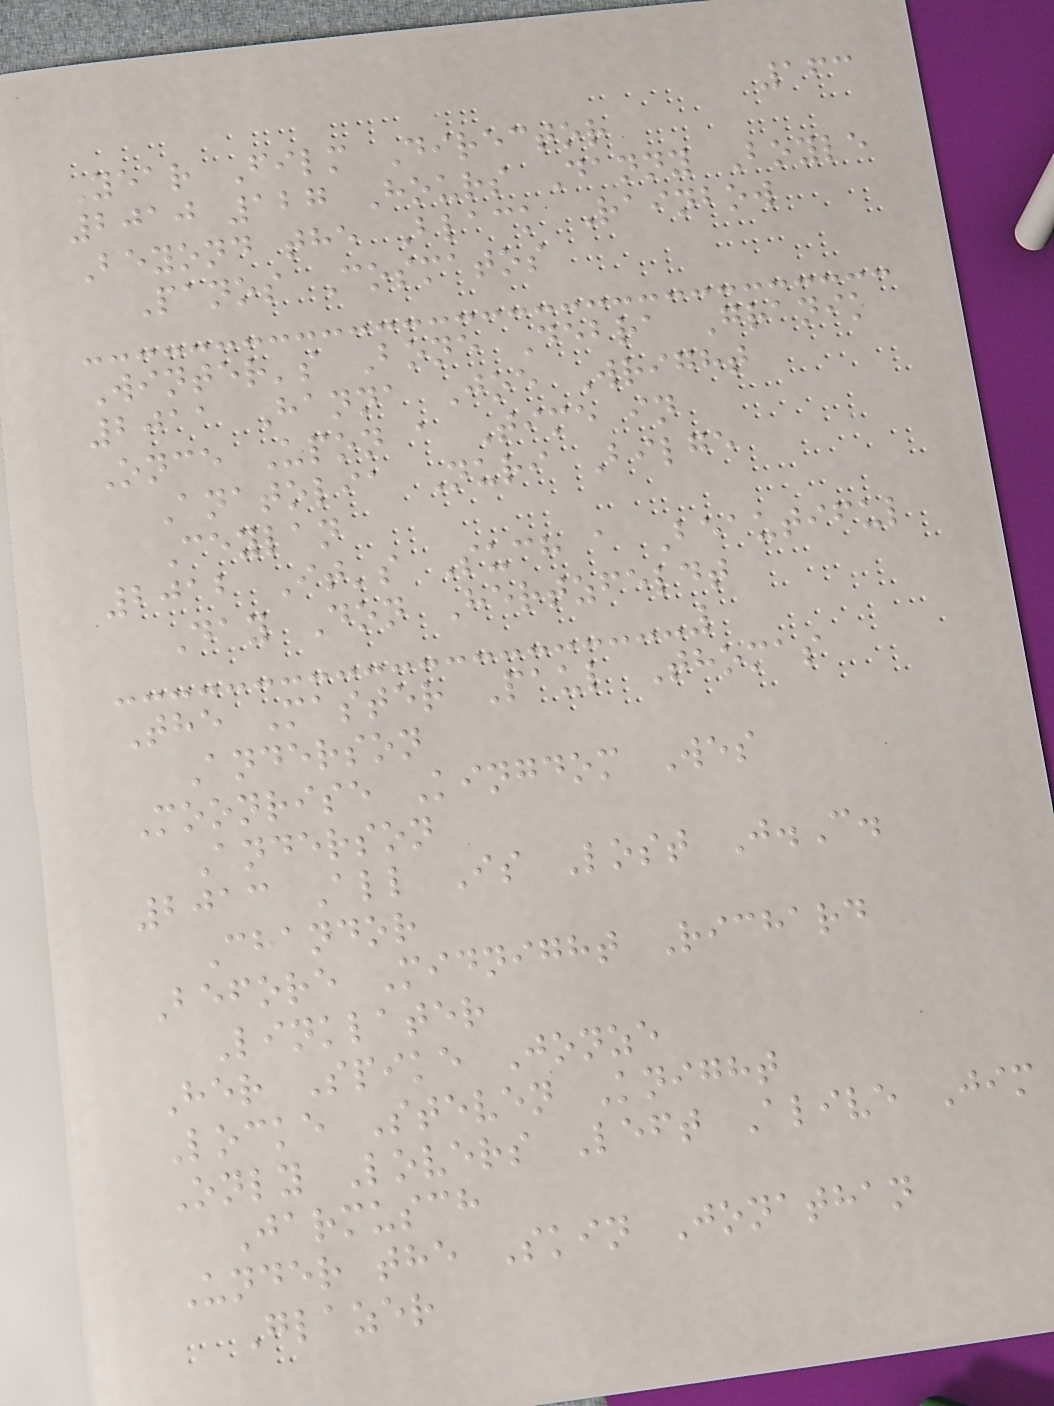163
Year Film Director
2010 127 Hours Danny Boyle
Beyond the Black Rainbow
Panos Cosmatos
Winter's Bone Debra Granik
2011 Hanna Joe Wright
Once Upon a Time in
Anatolia Nuri Bilge
Ceylan
2012 It's Such a Beautiful
Day Don Hertzfeldt
The Master Paul Thomas
Anderson
Moonrise Kingdom Wes
Anderson
2013 All Is Lost J.C.
Chandor
Before Midnight Richard
Linklater
Her Spike Jonze
Locke Steven Knight
Only Lovers Left Alive Jim
Jarmusch
Under the Skin Jonathan
Glazer
